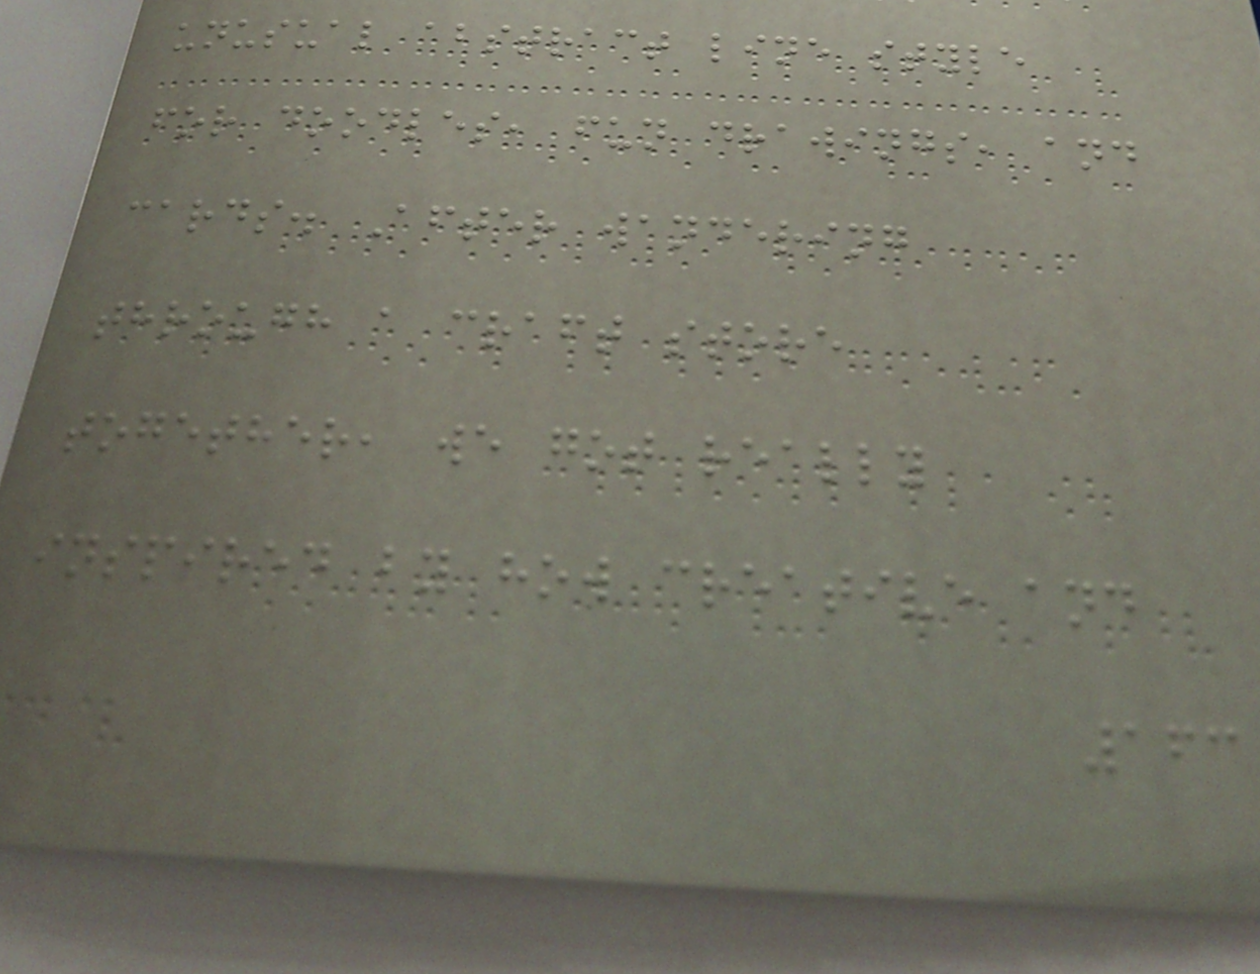unusual abstract line style
for doodles, fun drawings, and
cards. After wandering
through a craft store
together, we got really
inspired by how creative and
163
